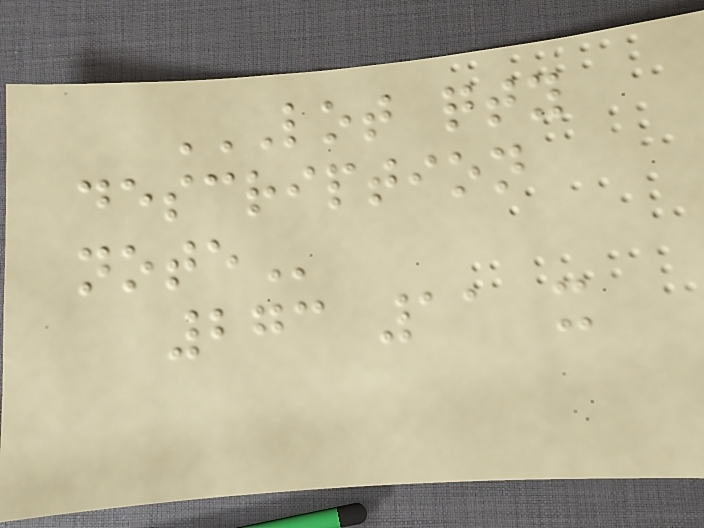LOT QTY
DESCRIPTION
NOTE
273 11 x
